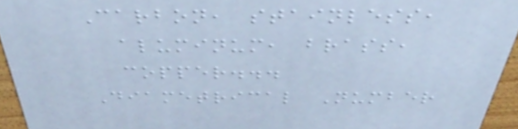Carbon, stainless,
aluminum, brass,
copper...
Diametrical Number
